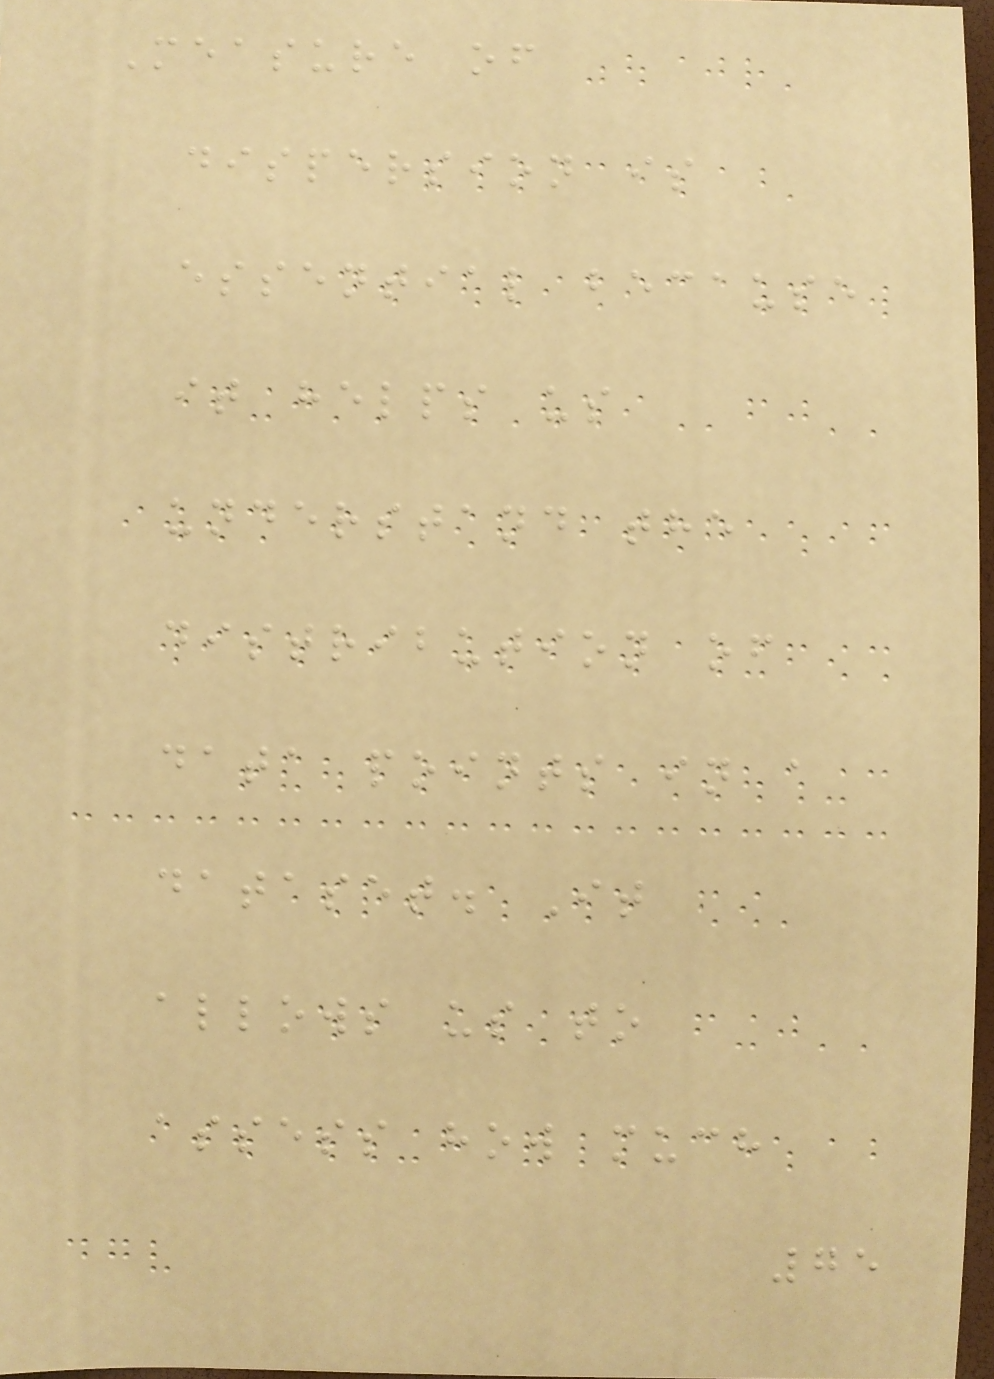Measure of
dispersion is
essential because
it helps us
understand the
distribution of
data points in a
dataset. It
allows us to
assess how much
75
